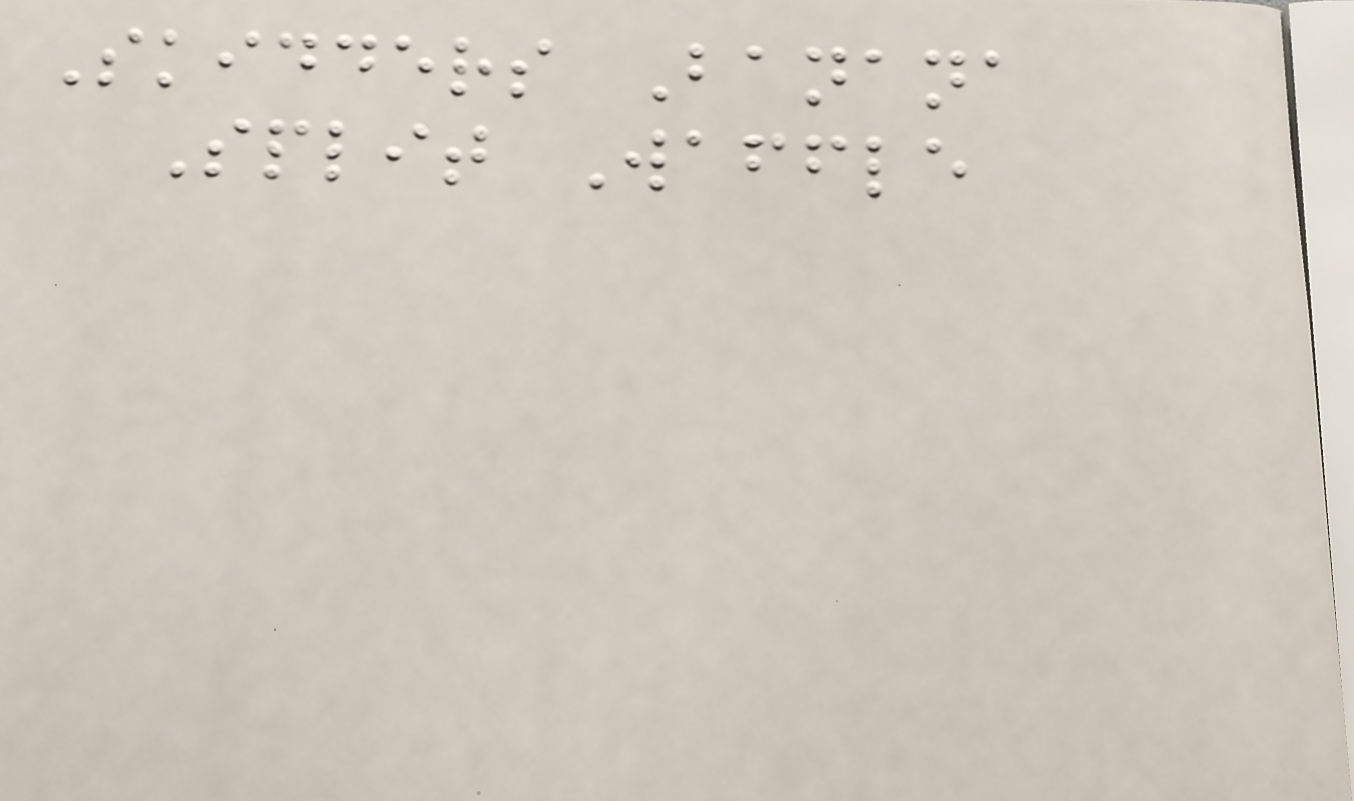Skidders Banana
Split Waffle
